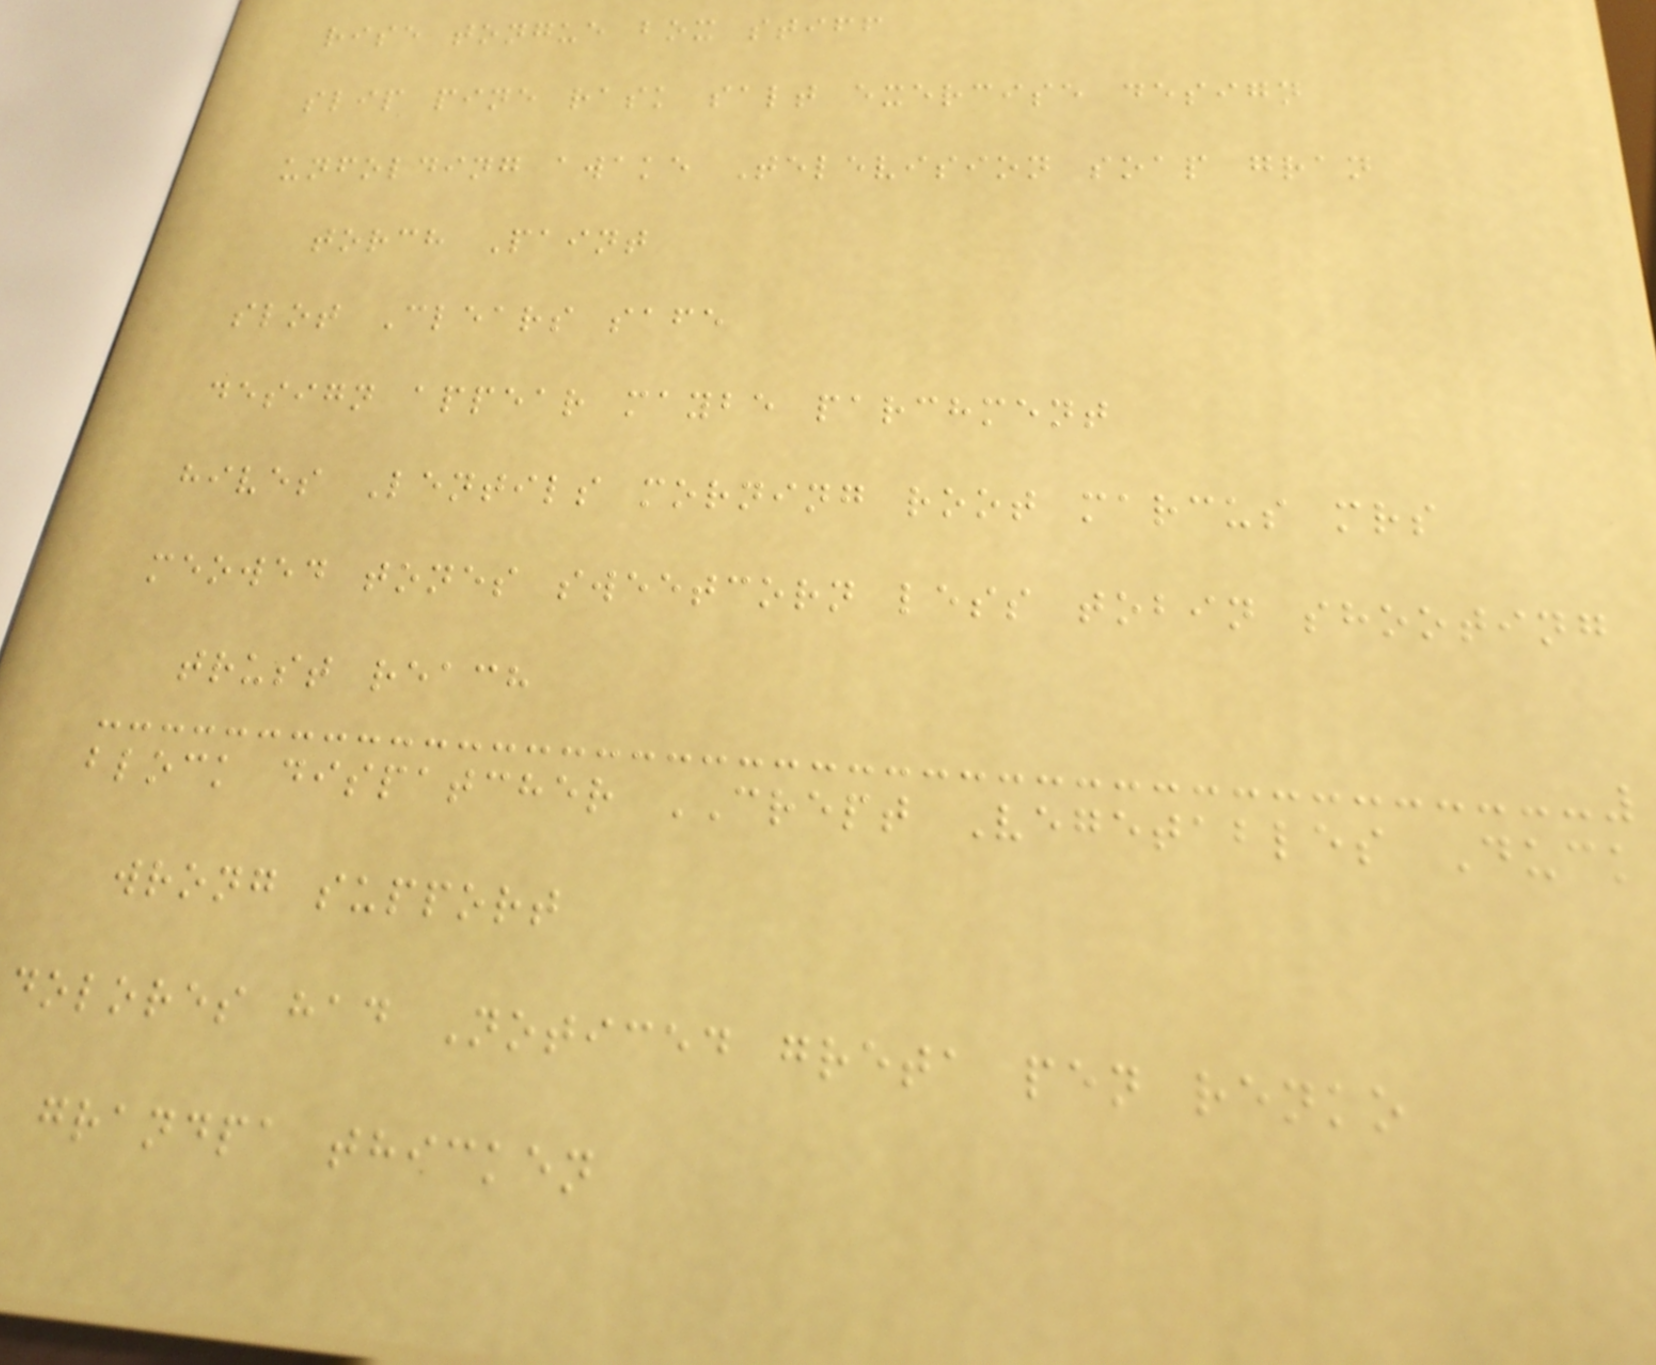rise tongue box stiff
slip pine rask salt exercise design
unfolding awake Television soap gran
torch Paint
slot Clears safe
design appear maybe parchment
hives Lentils morning root marcus mrs
meowed tones sweetcorn less tobin shooting
trust reach
block dispatcher CREPT Vegetables Duck
wrong support
dolores had Noticed greta pen renko
grandpa thicken
